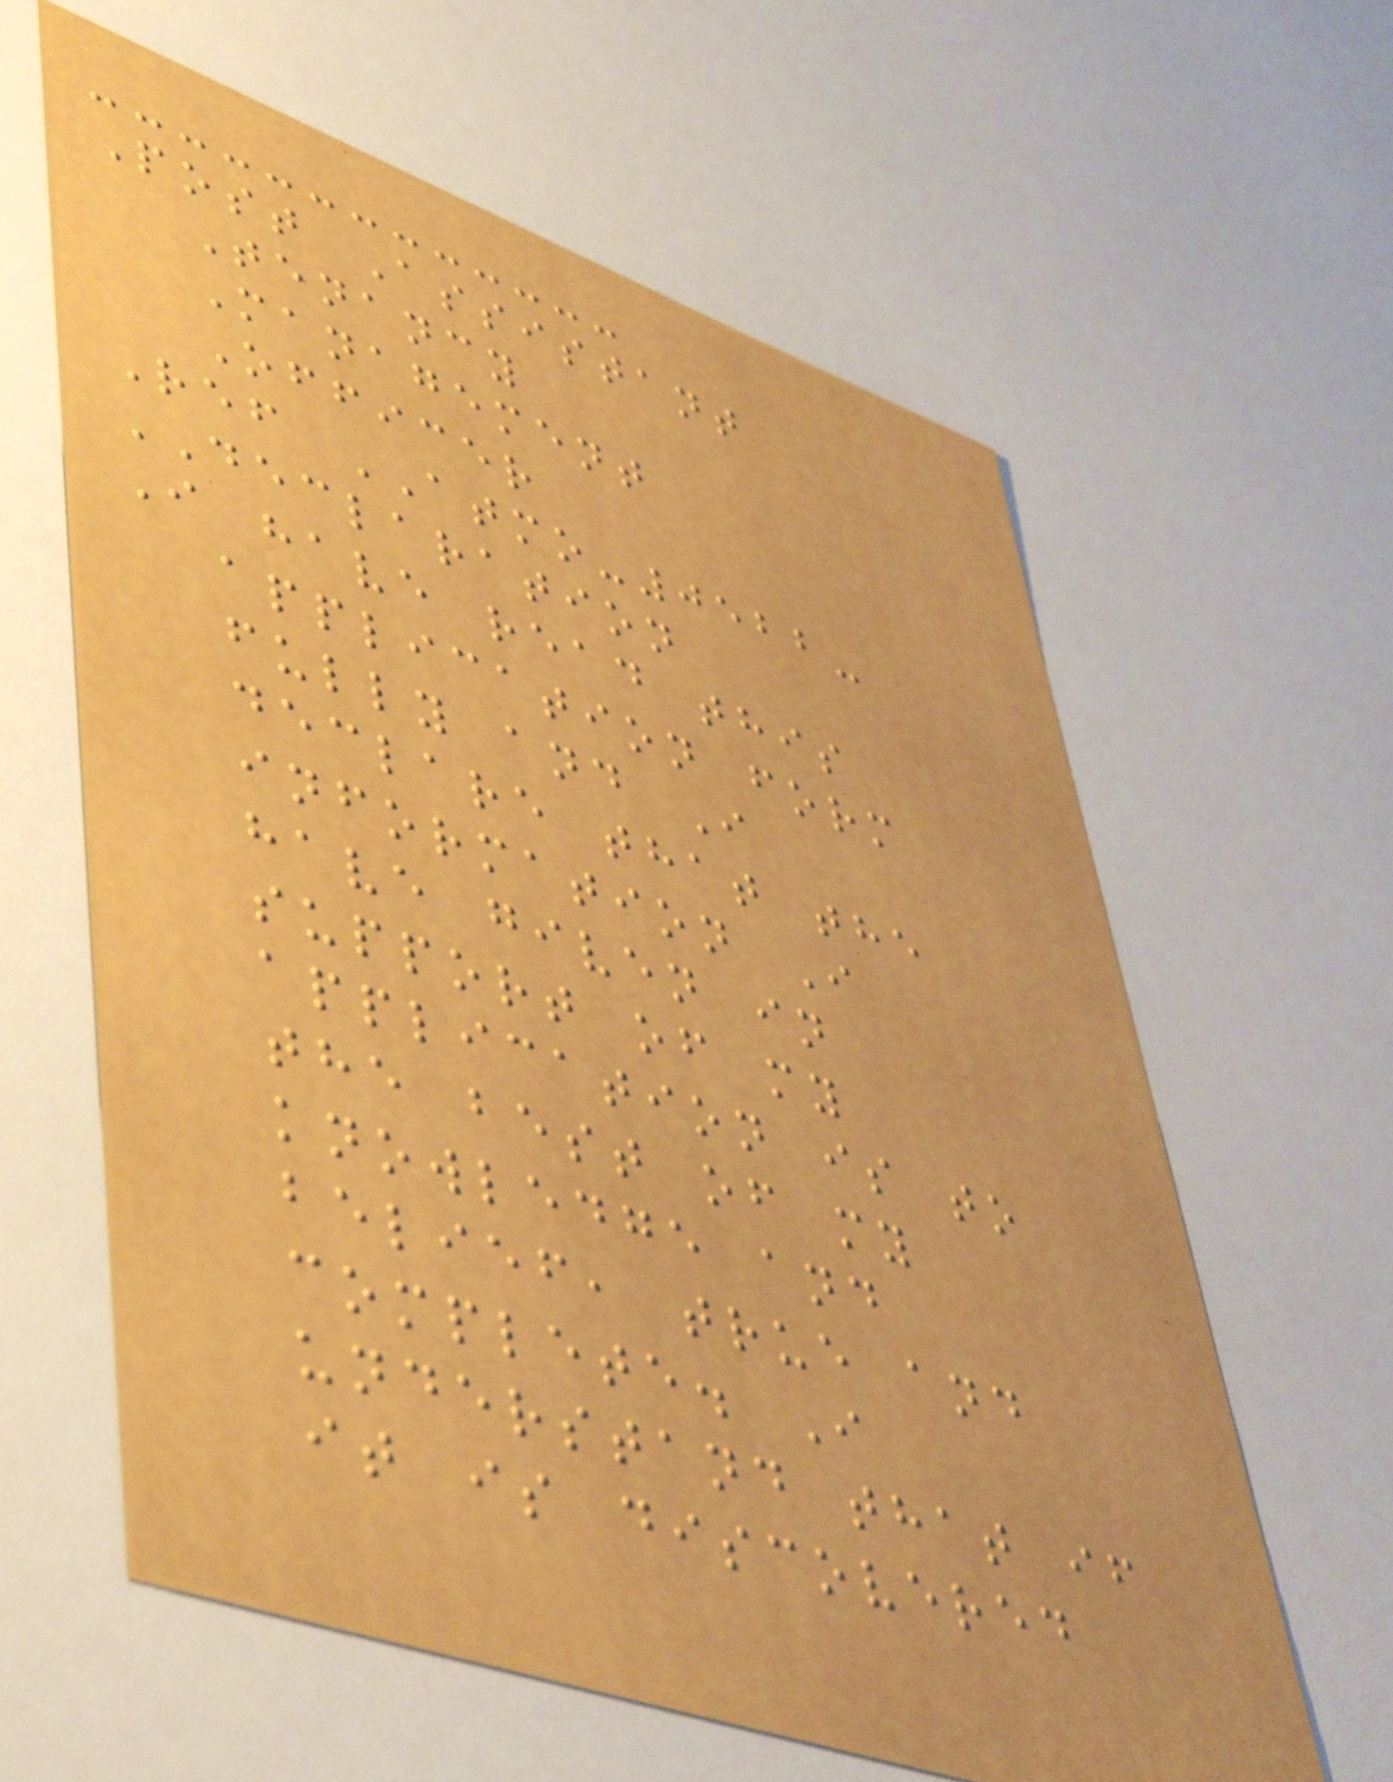Post Assistant
Tenancy
Management
Officer
Ref ATMO-0522-
DECLARATION
I have read this
application form
fully and I
declare that the
information I
have given in
support of my
application is to
the best of my
knowledge and
belief, true and
complete. I
understand that if
it is discovered
